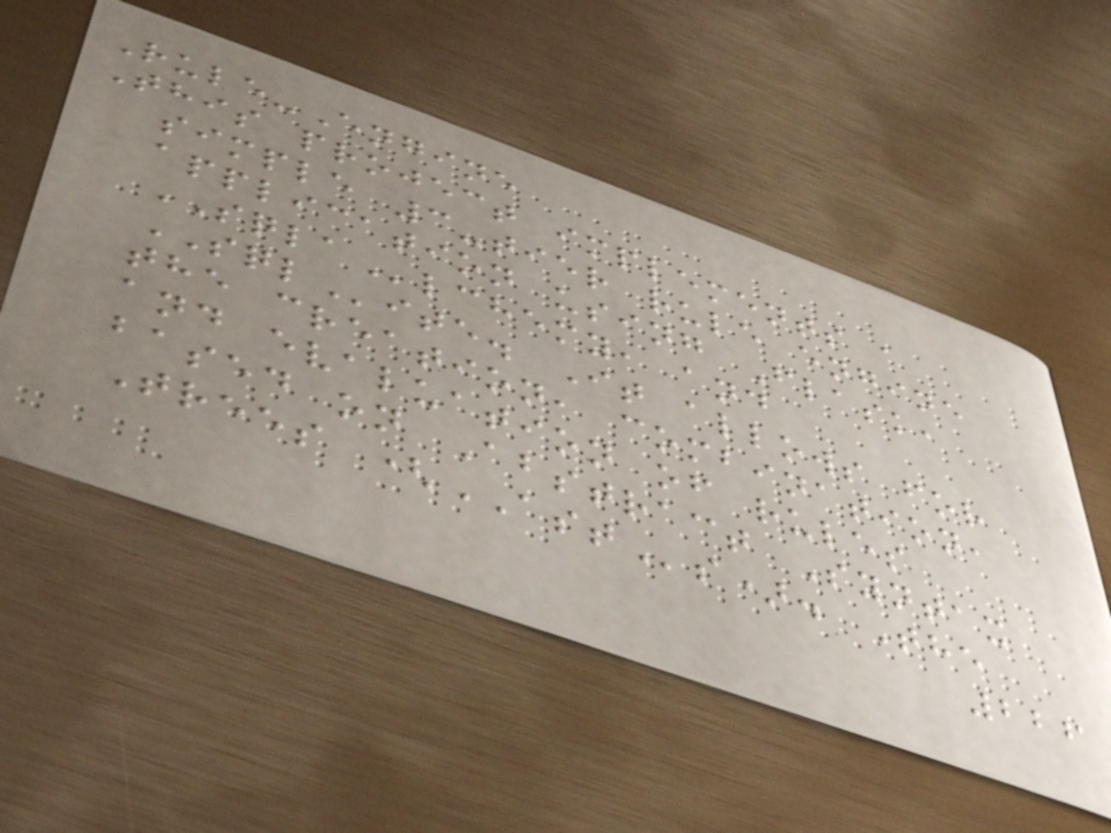Rule-Engine
This project implements a
simple 3-tier rule engine
application using Flask,
SQLAlchemy, and
SQLite. It allows for
the creation, combination,
and evaluation of rules
based on Abstract Syntax
Trees (ASTs). The
226
